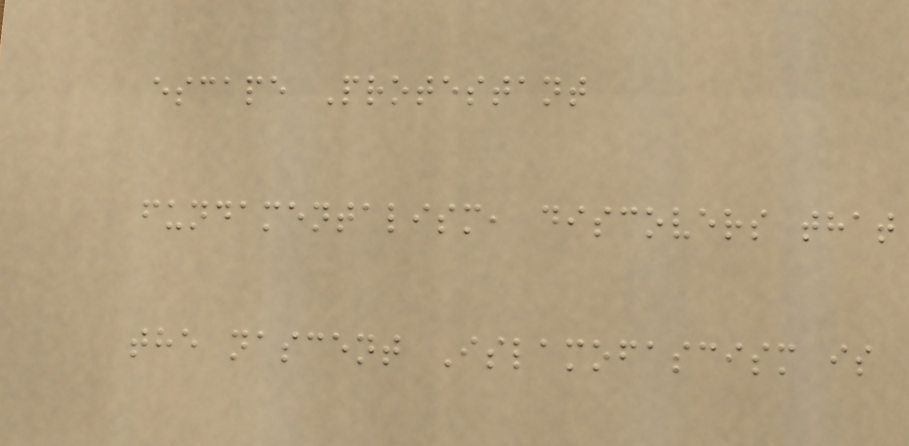escape Protestant
fundamentalism, discovers that
the nascent Islamofascism is
